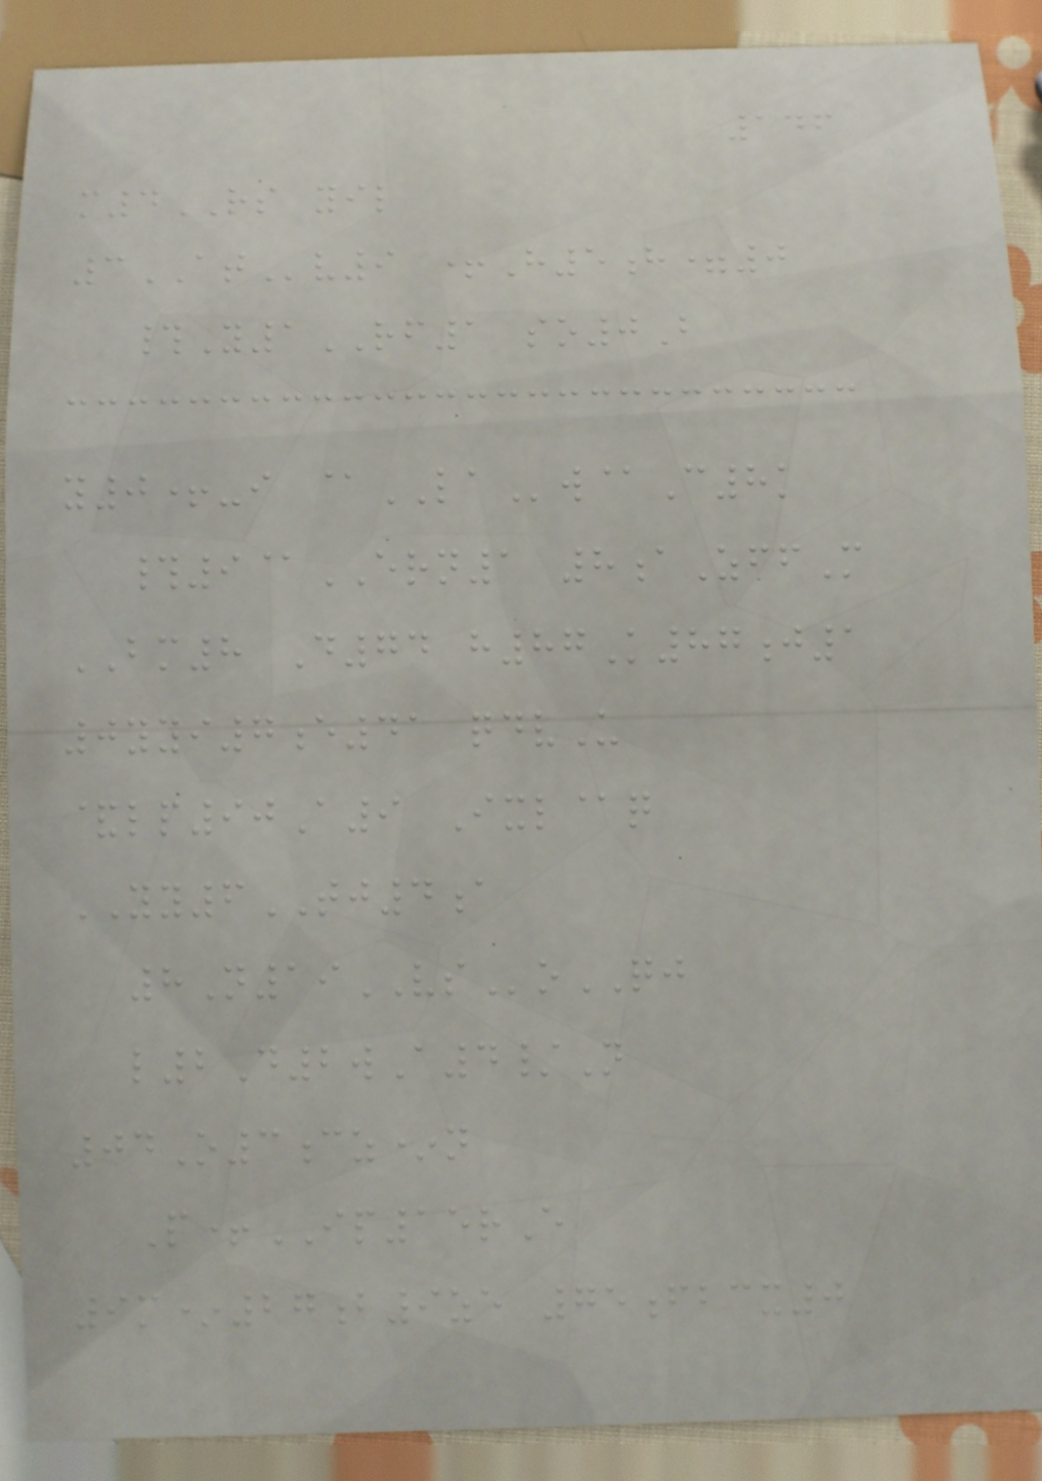146
m4RS yil
3ATv9 +H5h=0
#Y1RF1 so0B
y0+-i @LAw@C8k
#9@ERN1 8aZffM
BM8 D74 h87K87j1
0yyi7e41 qdvU
&lp90A9 Ixl@q
YY6TJ4a
8N19VSoQJ
l2D2wA4/N
04O3cz*n
P+IP15rE
9m*27b9ze 75fbcx0
